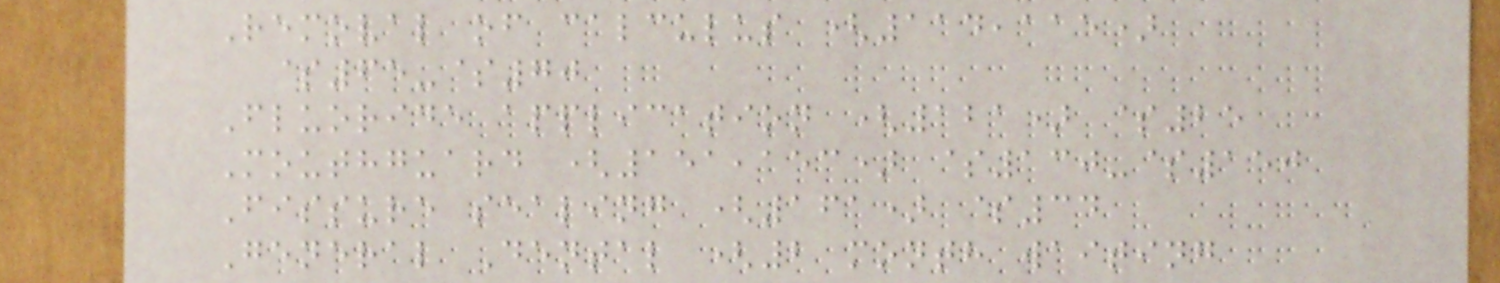Removal of calculus (114,115)
$65-$70
Fluoride application (121) $25
Mouthguard (151,153) $130-$150
Fissure sealing (161) $34
General Dental (2 month waiting
